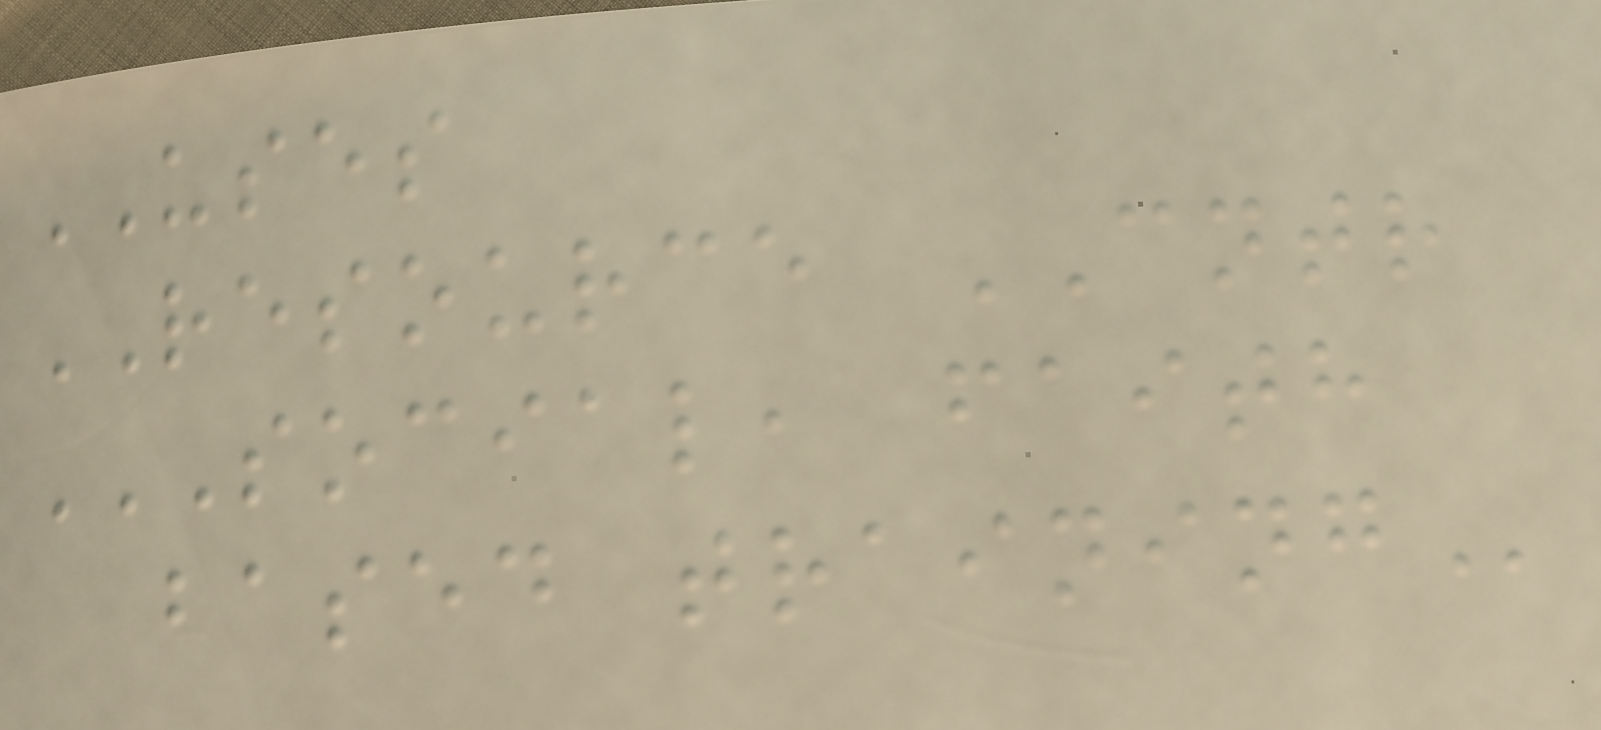USES
RESOURCE CNTR
SOCIAL, FAITH
BASED TRAINING
